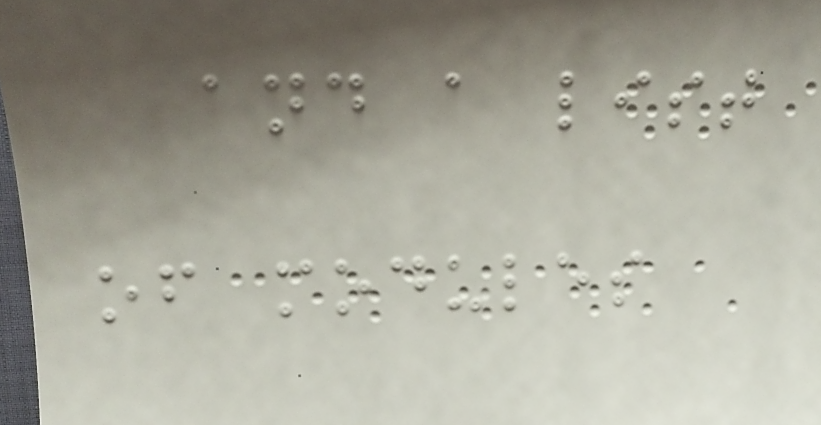and a list
of modules
